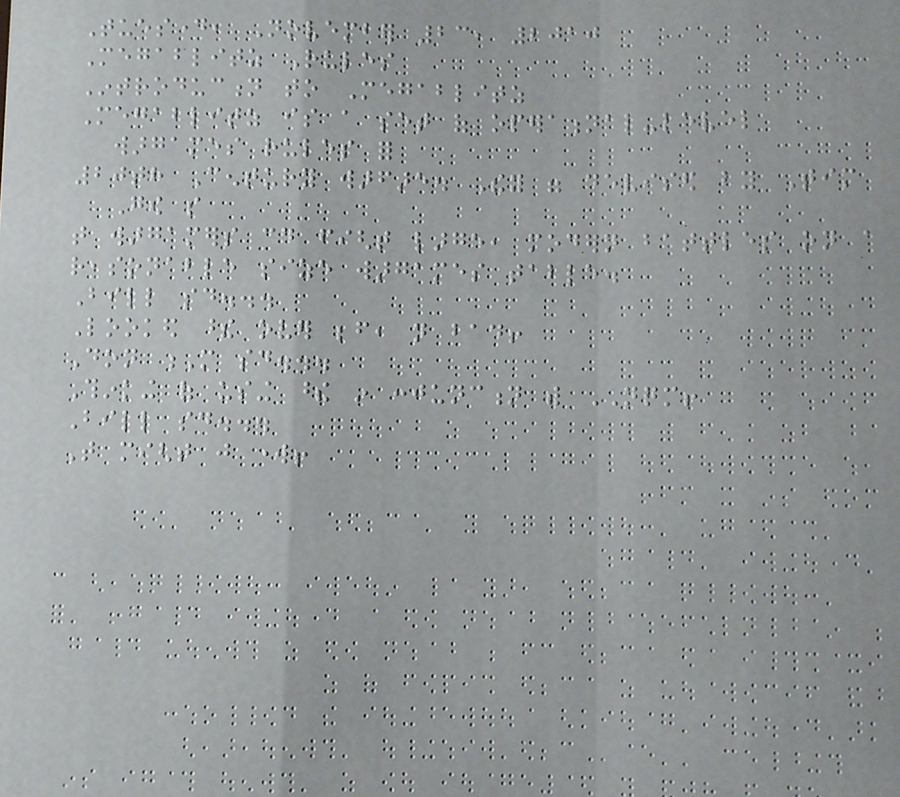Tuesday, November 23, 2010
Megablitz Rules
Introduction to Megablitz
Megablitz is a set of operational-level
wargames rules for
20th Century warfare. They were devised by Tim
Gow so
that wargamers could fight large, modern battles on a
reasonable size wargames table.
Bill said...
Looked these over before, not bad!
Don M said...
Thinking of using these in conjunction with NQM!
Bill said...
That might just work!
